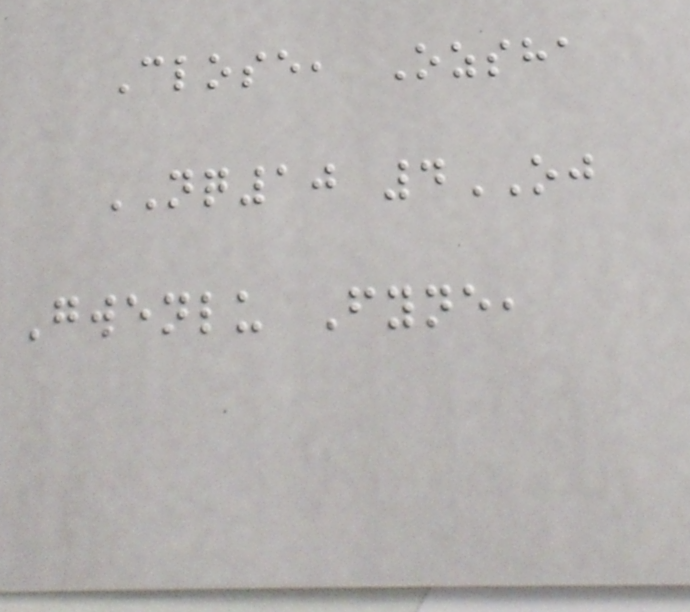Close, Ozsha
NQ10 4OJ
Gwenlu Fyne,
